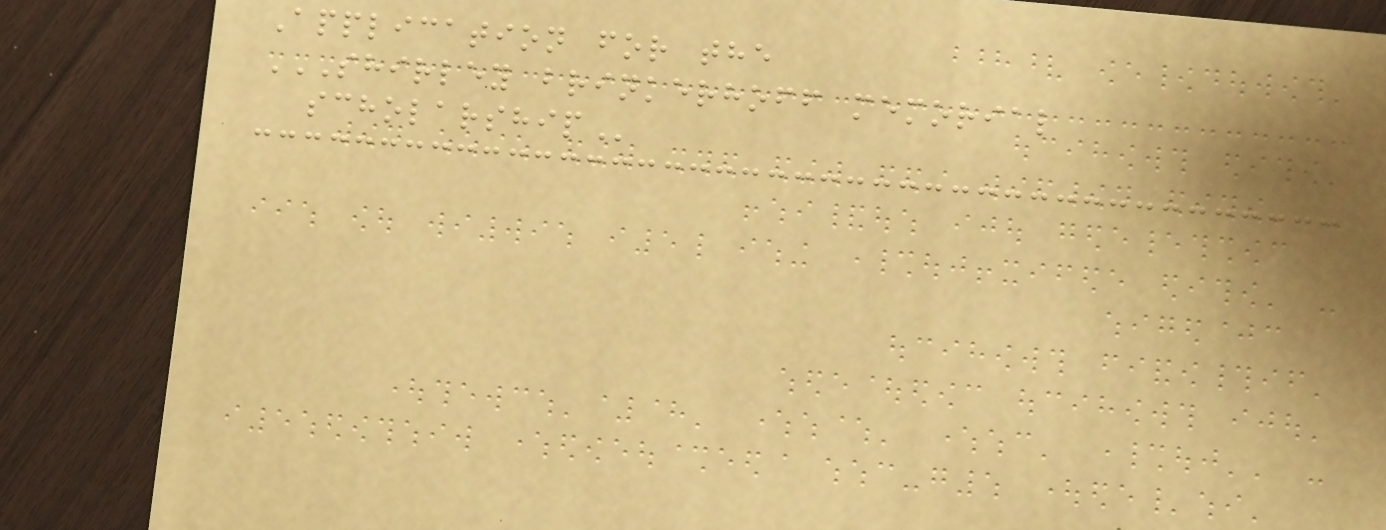Application for the
SHIRLEY BRINKERHOFF MEMORIAL
SCHOLARSHIP
